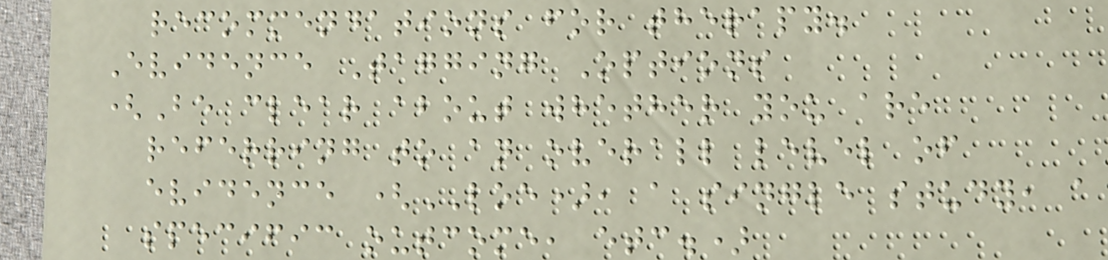recommendations for therapy.
Evidence Tagging Options
(Be clear about whether you are
referring to an overall level of
evidence (LOE), a single study, a
specific outcome, etc.)
